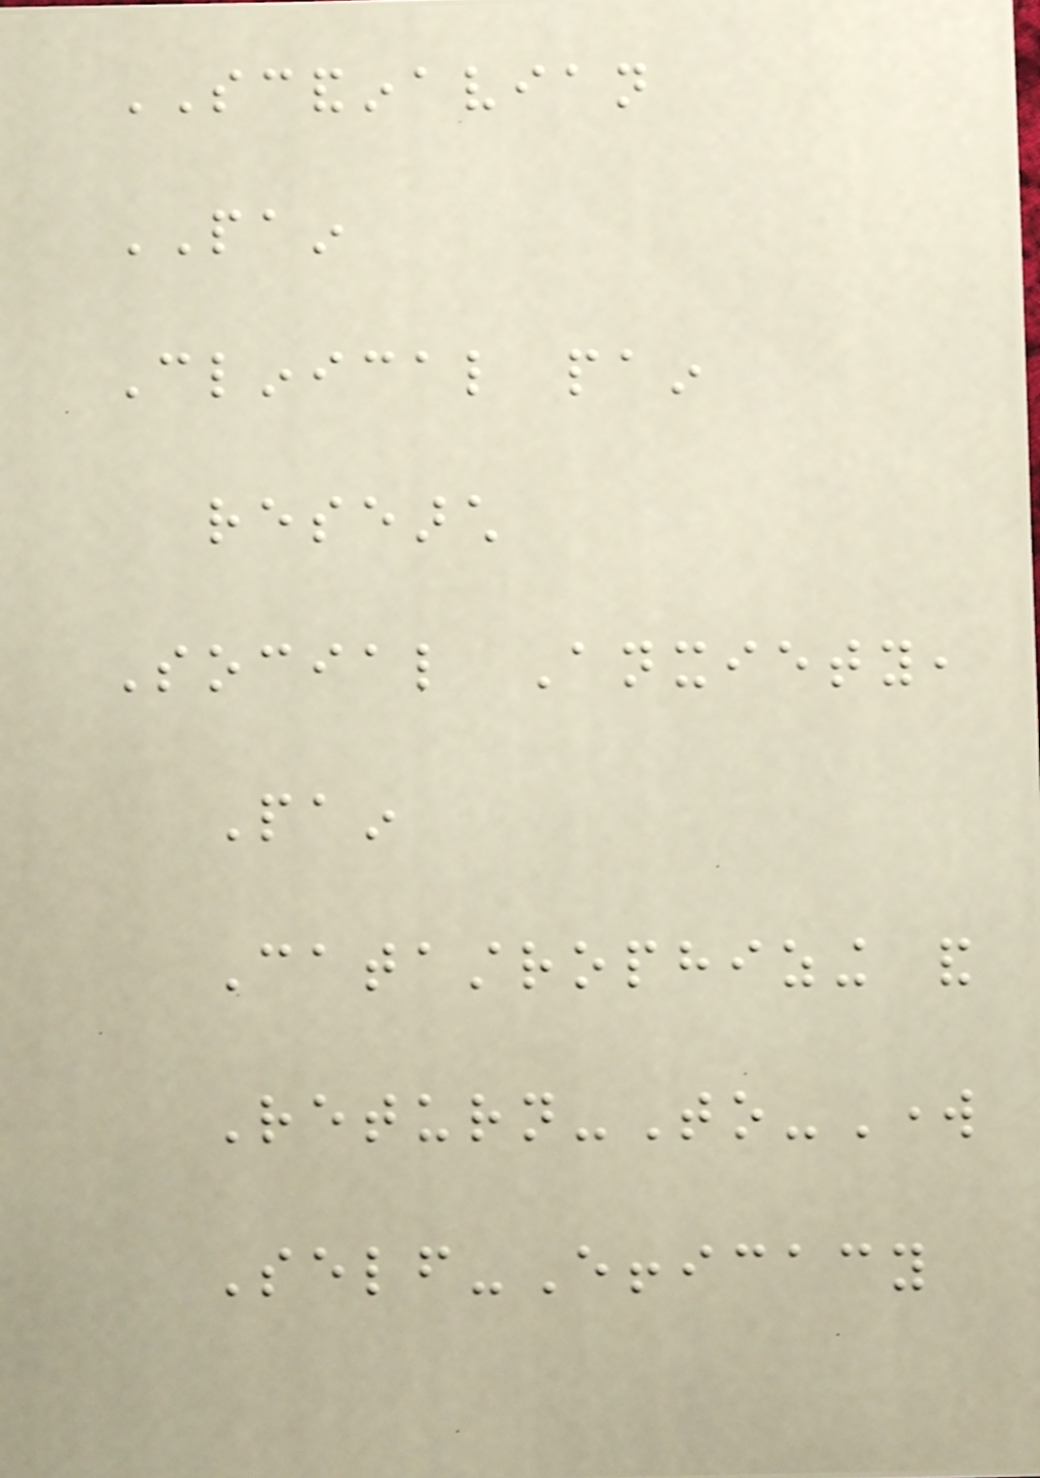SCANDINAVIAN
PAIN
Clinical pain
research
Social Anxiety,
Pain
Catastrophizing and
Return-To-Work
Self-Efficacy
